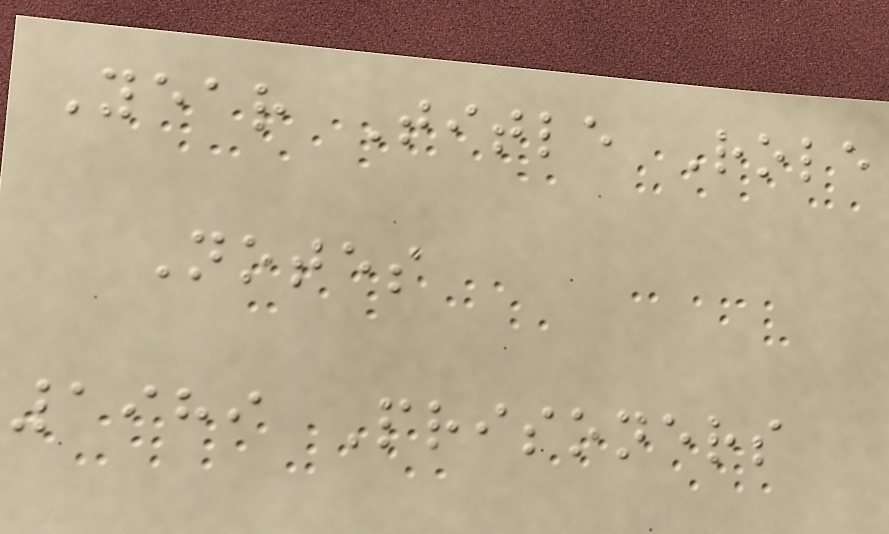Year Title Role
Notes
1989 Prisoners
